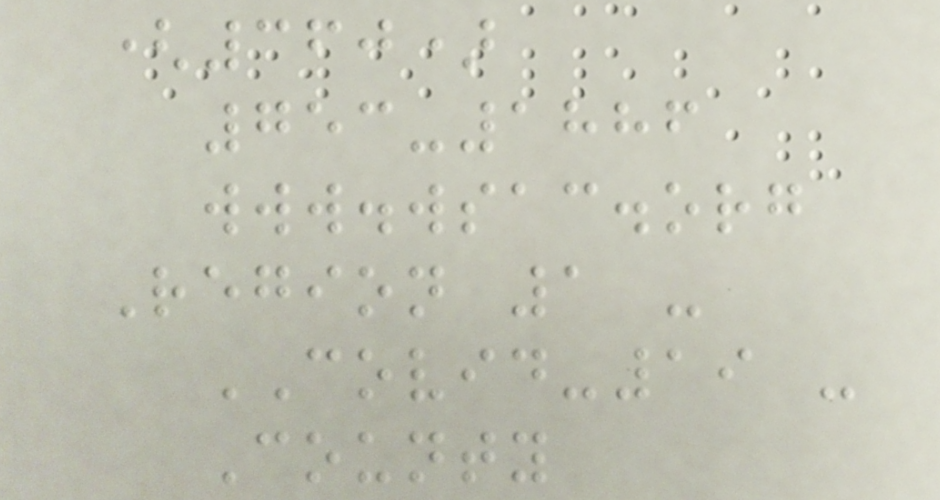(360)
753-1886
www.wsac.org
Region 1 -
COVID-19 -
County
